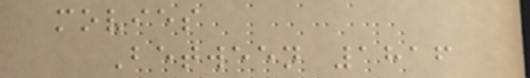movies
Between 1816
